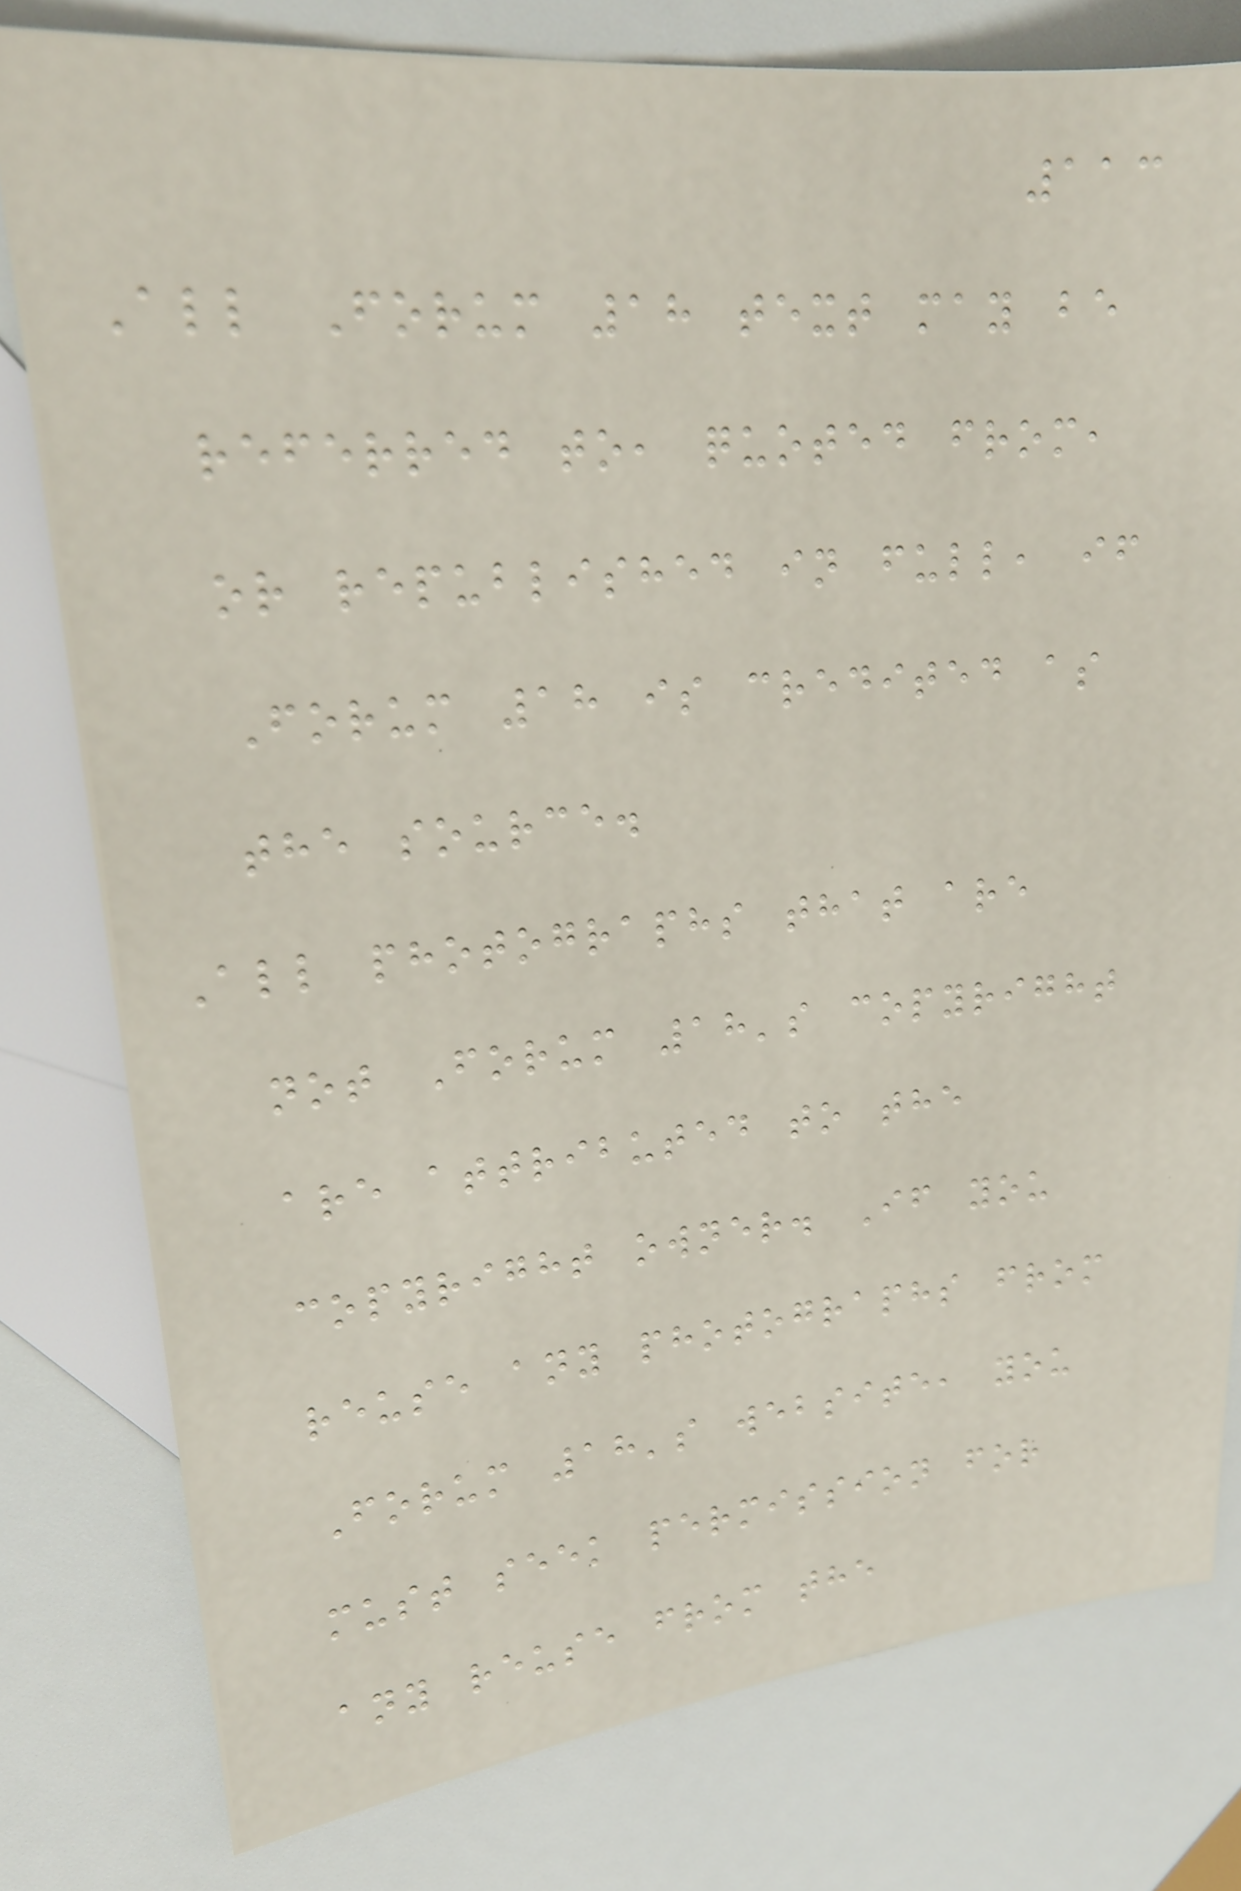113
All Forum 18 text may be
referred to, quoted from,
or republished in full, if
Forum 18 is credited as
the source.
All photographs that are
not Forum 18's copyright
are attributed to the
copyright owner. If you
reuse any photographs from
Forum 18's website, you
must seek permission for
any reuse from the
